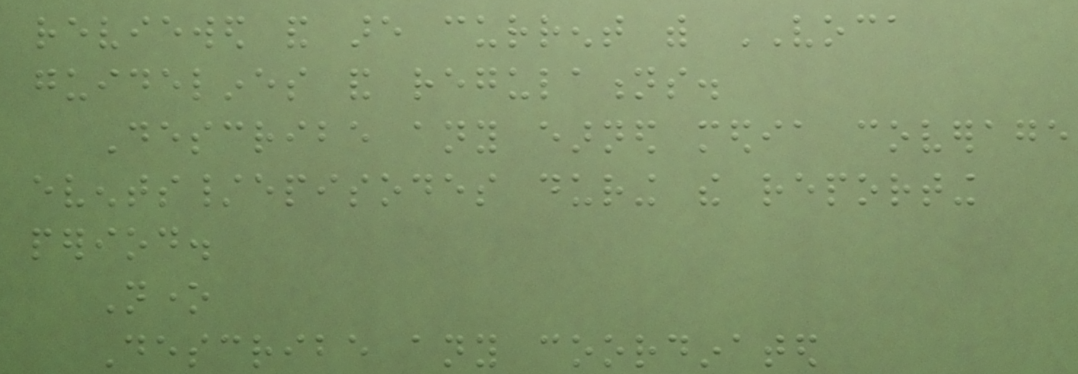reviewed and are current with VOCA
guidelines and regulations.
Describe any earned media coverage
events/episodes during the reporting
period.
None
Describe any coordinated
